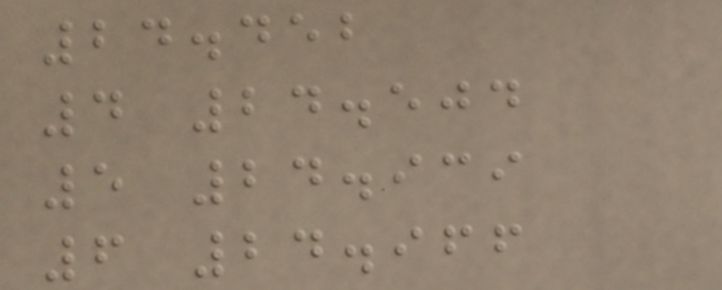24.452
4 24.504
5 24.939
6 24.966
